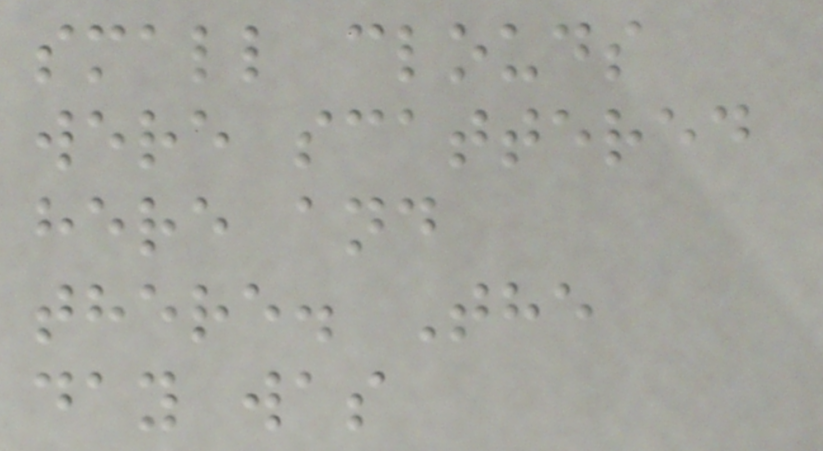small clouds
were scattered
here and
there. The
day was
